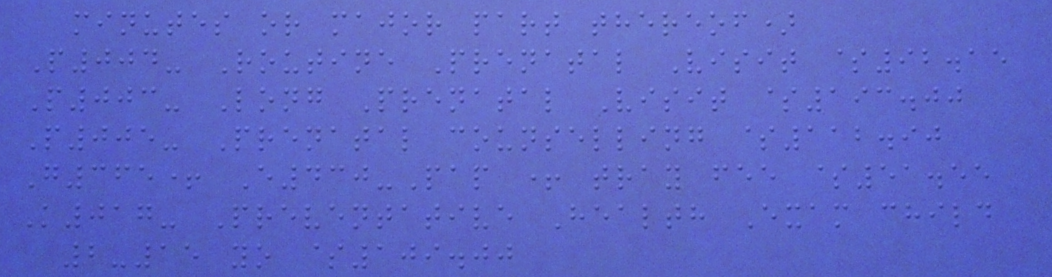minutes or major part thereof)
P004- Routine Prenatal Visit $92.15
P003- Long Prenatal Visit $193.00
P005- Prenatal counselling $112.90
G365+ E430-Pap + tray fee $51.55
K017- Preventative Health Exam child
2-15 yo $109.00
